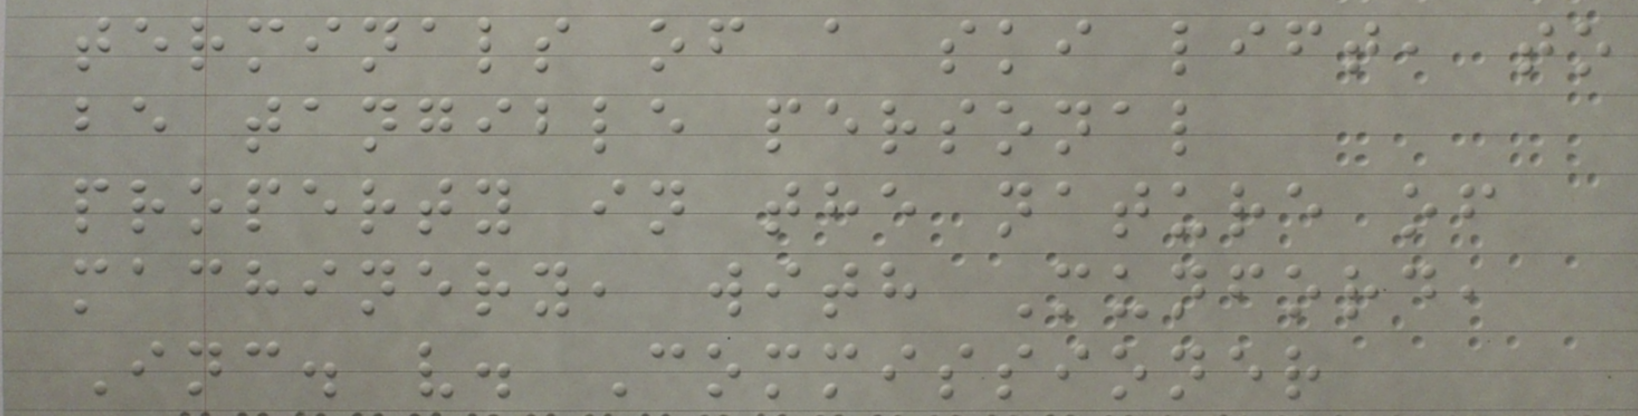terminals of a ski lift, to
be tangible personal
property in the nature of
machinery, with Munford,
Inc. v. Commissioner
